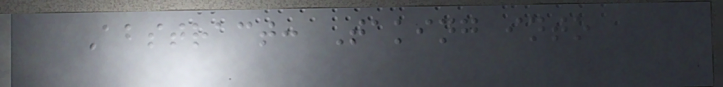Abstract: Taking into
